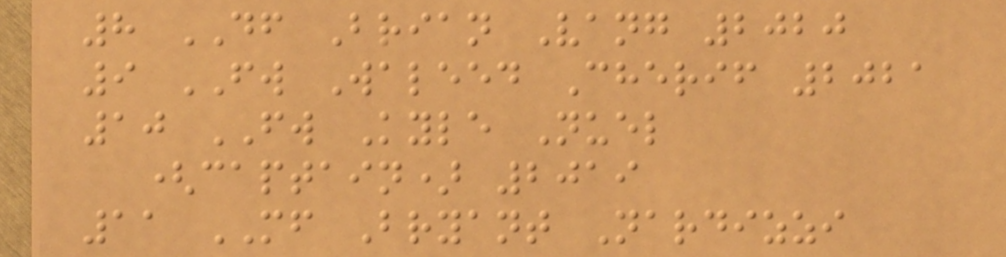8 DF Brian Vang 2020
9 FW Waleed Cherif 2021
10 FW Kyle Nuel
(captain) 2019
11 MF Bryant Nardizzi
